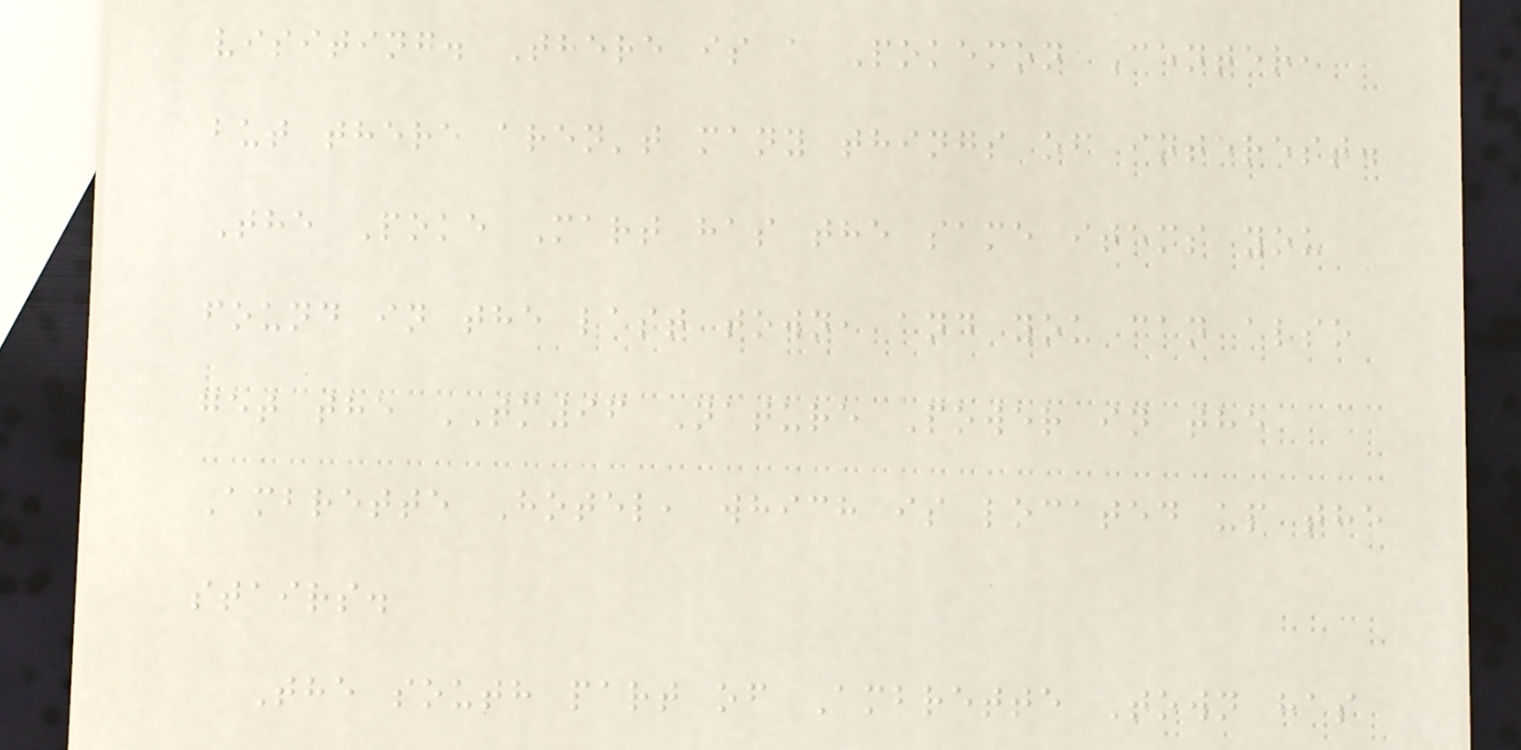visiting. There is a Pokemon Center,
but there aren't many things of interest.
The Poke Mart has the same items you
found in the last town, and you can also
get the TM96 Nature Power in the
Ambrette Hotel, which is located up the
stairs.
The south part of Ambrette Town has
